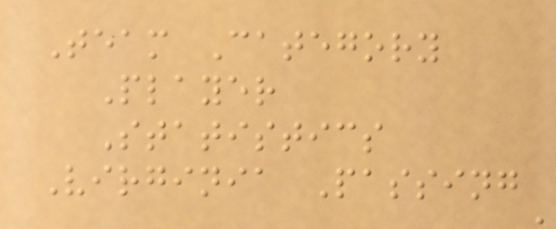Team Category
Player
Statistics
Virginia Passing
